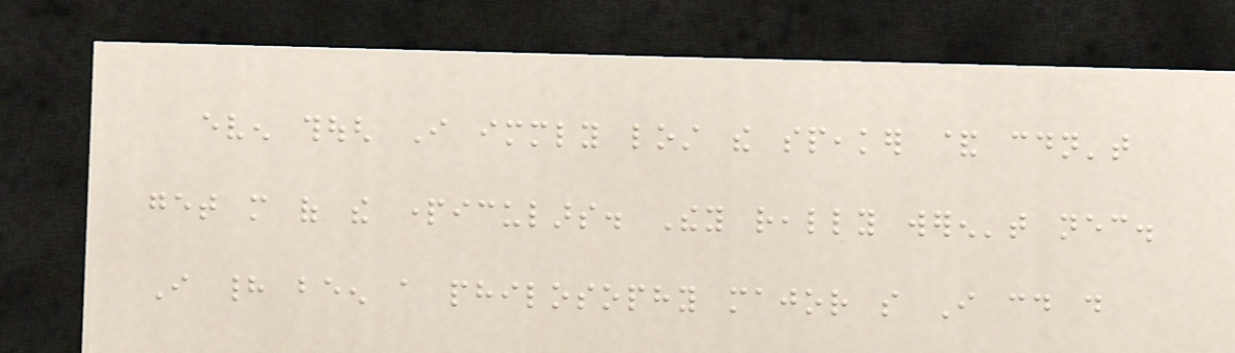even though I immediately lost the speaker & couldn't
get more of the particulars. They really weren't necessary.
I had been a philosophy major so I could do
